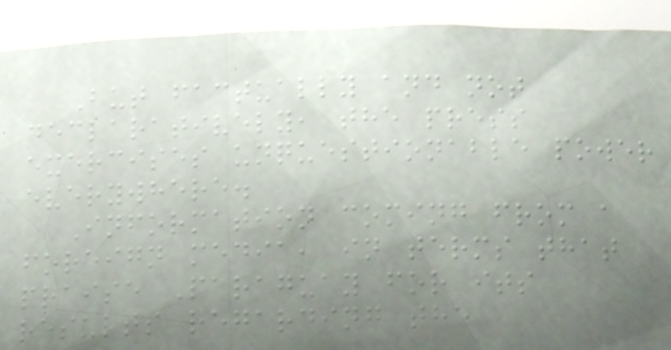But factually and not
declaratively, the press
exercises unquestionable power
everywhere.
Information coming from a
foreign media, in terms that
praise Paraguay for its
results regarding the
